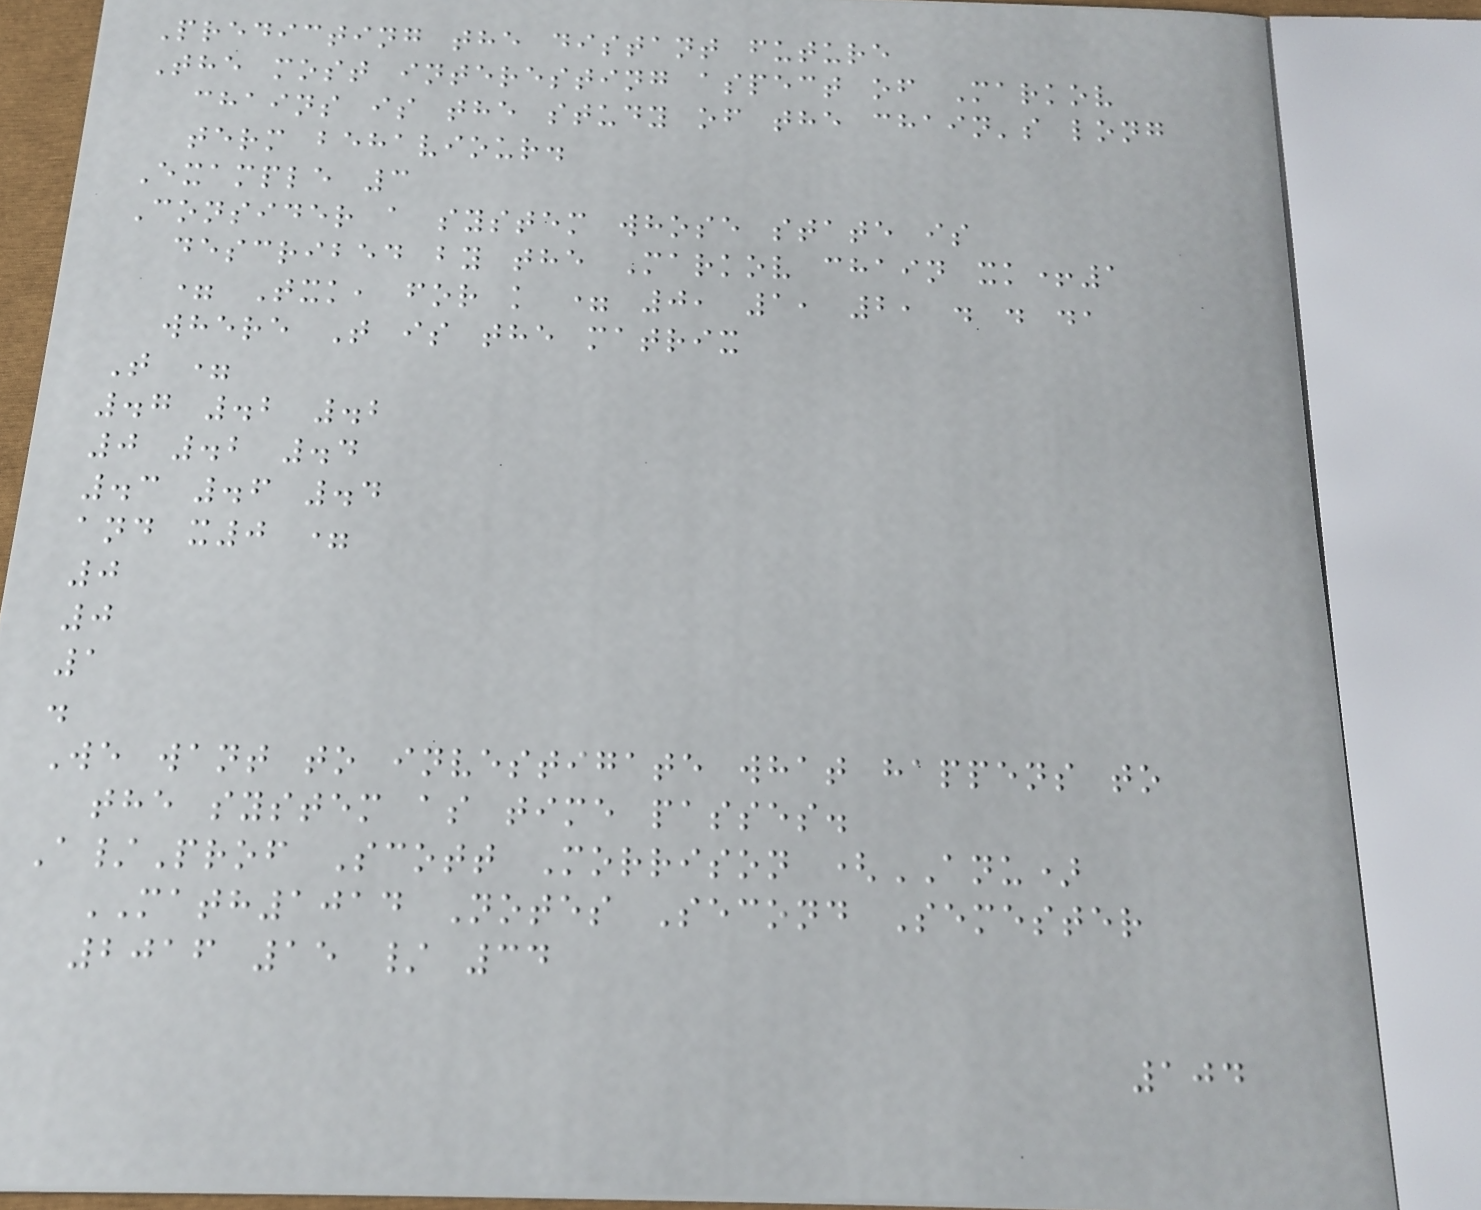Predicting the distant future
The most interesting aspect of Markov
chains is the study of the chain's long
term behaviour.
Example 3
Consider a system whose state is
described by the Markov chain xk+1
= Txk, for k = 0, 1, 2, . . .,
where T is the matrix
T =
.7 .2 .2
0 .2 .4
.3 .6 .4
and x0 =
0
0
1
.
We want to investigate what happens to
the system as time passes.
A/Prof Scott Morrison (ANU)
MATH1014 Notes Second Semester
2016 15 / 34
104
